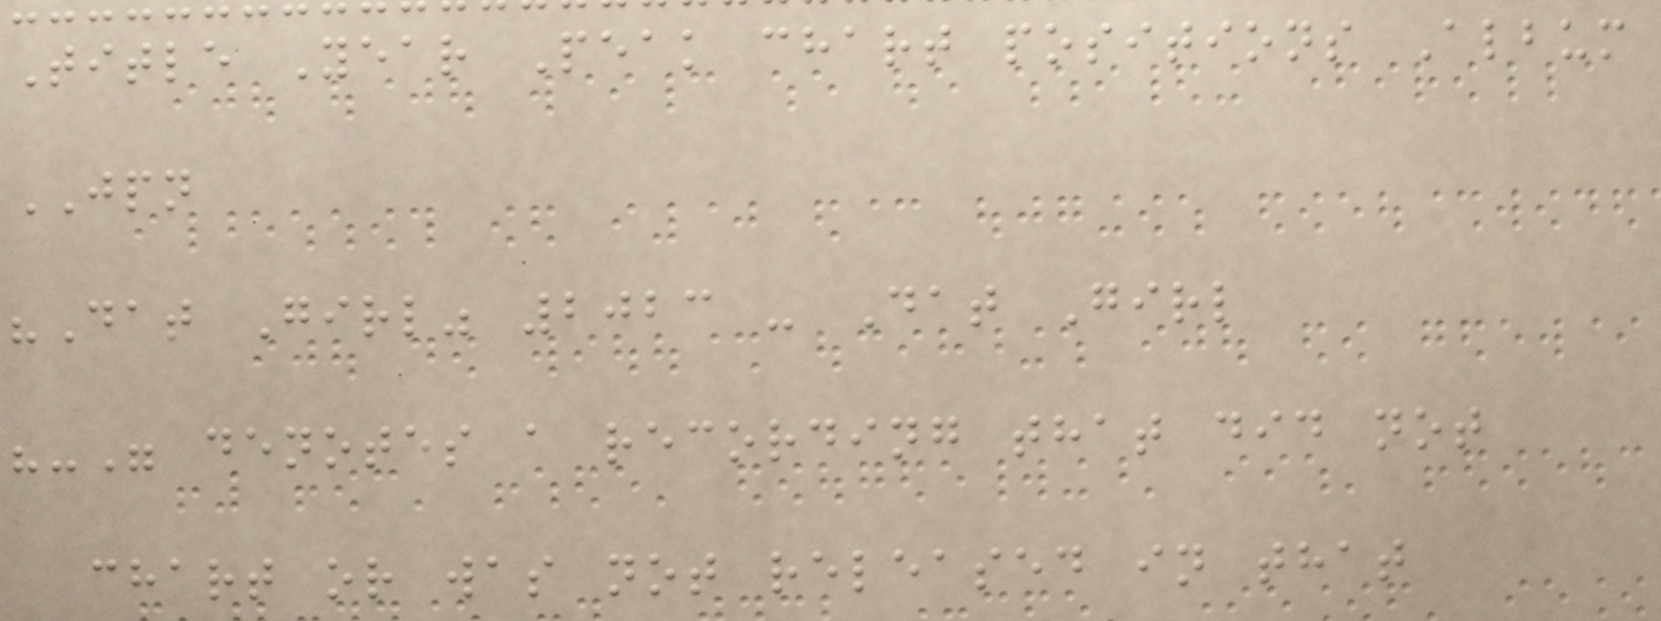Title Year Peak chart positions Album
JPN
"Dat Girl" 2023 - Dat Girl
"-" denotes a recording that did not
chart or was not released in that
